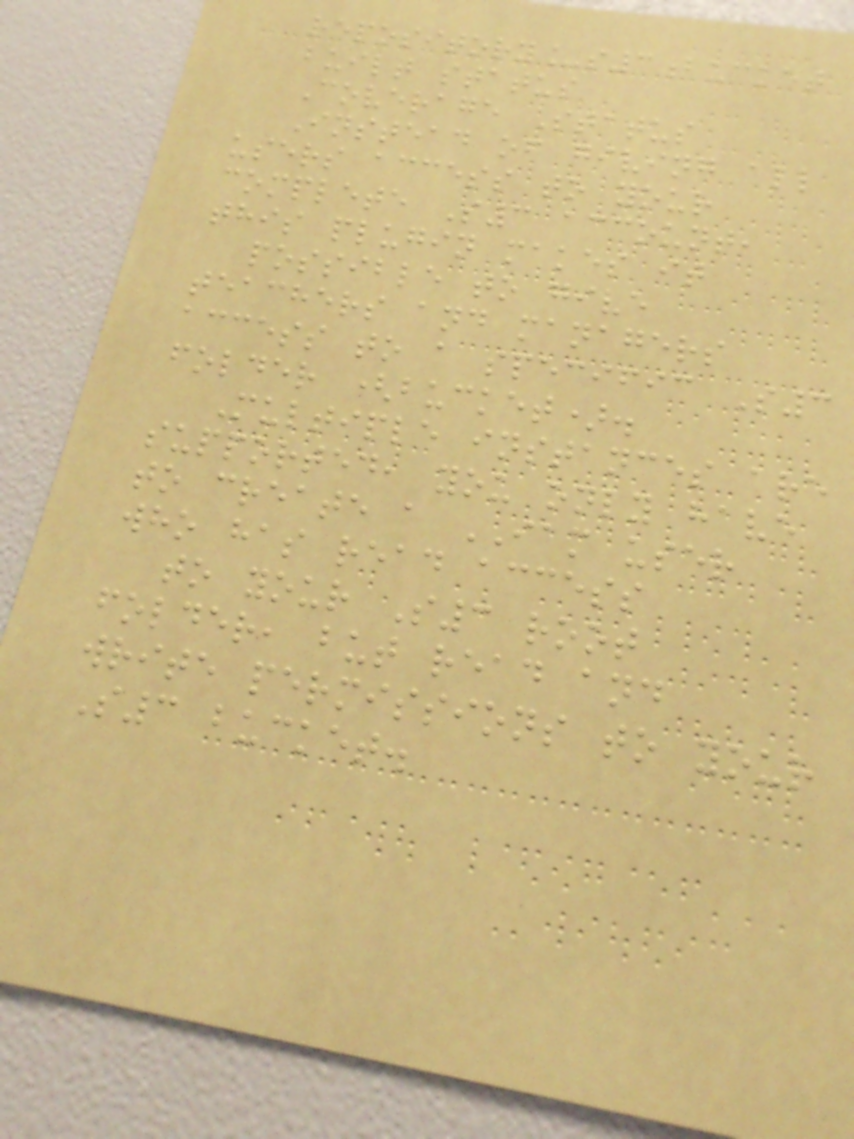repository_s3bucket
built status
Coverage Status
Instead of giving all
users access to your
complete S3 account,
this plugin makes it
possible to give
teachers and managers
access to a specific S3
folder (bucket).
Multiple instances are
supported, you only have
to create a IAM user
who has read access
to your S3 root
folder, but read and
write permissions to your
S3 bucket.
